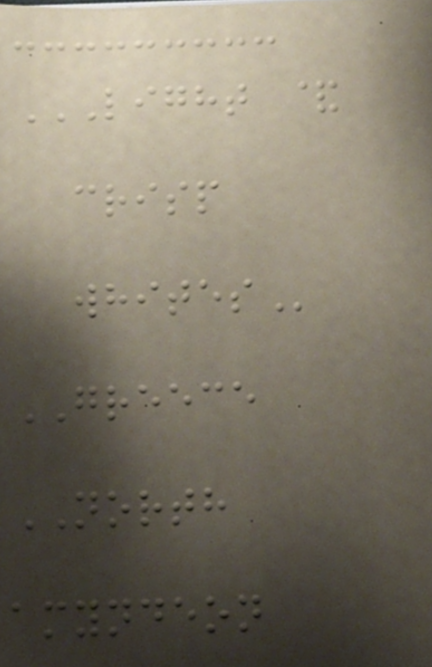LIGHT &
CRISP
WHITES
GREECE
NORTH
amyndeon
